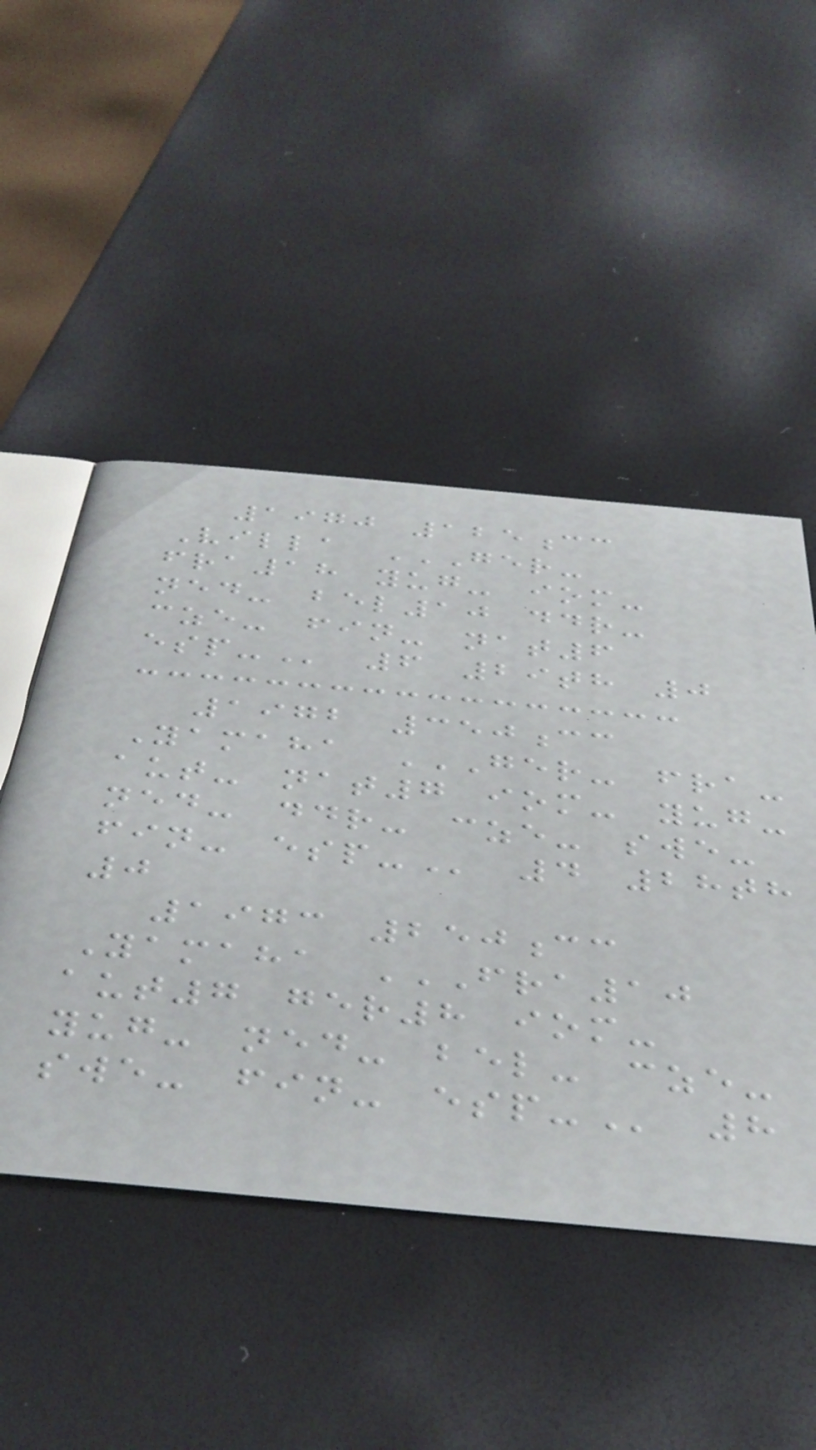1970 125cc
Villa GER-
FRA18 YUG- IOM-
NED- BEL10 DDR-
CZE- FIN- NAT6
ESP- 6 29th 0
1972 350cc
Yamaha GER- FRA-
AUT- NAT7 IOM- YUG-
NED- DDR- CZE- SWE-
FIN- ESP- 4 28th
0
1973 250cc
Yamaha FRA10
AUT7 GER8 IOM-
YUG- NED- BEL- CZE-
SWE- FIN- ESP- 8
